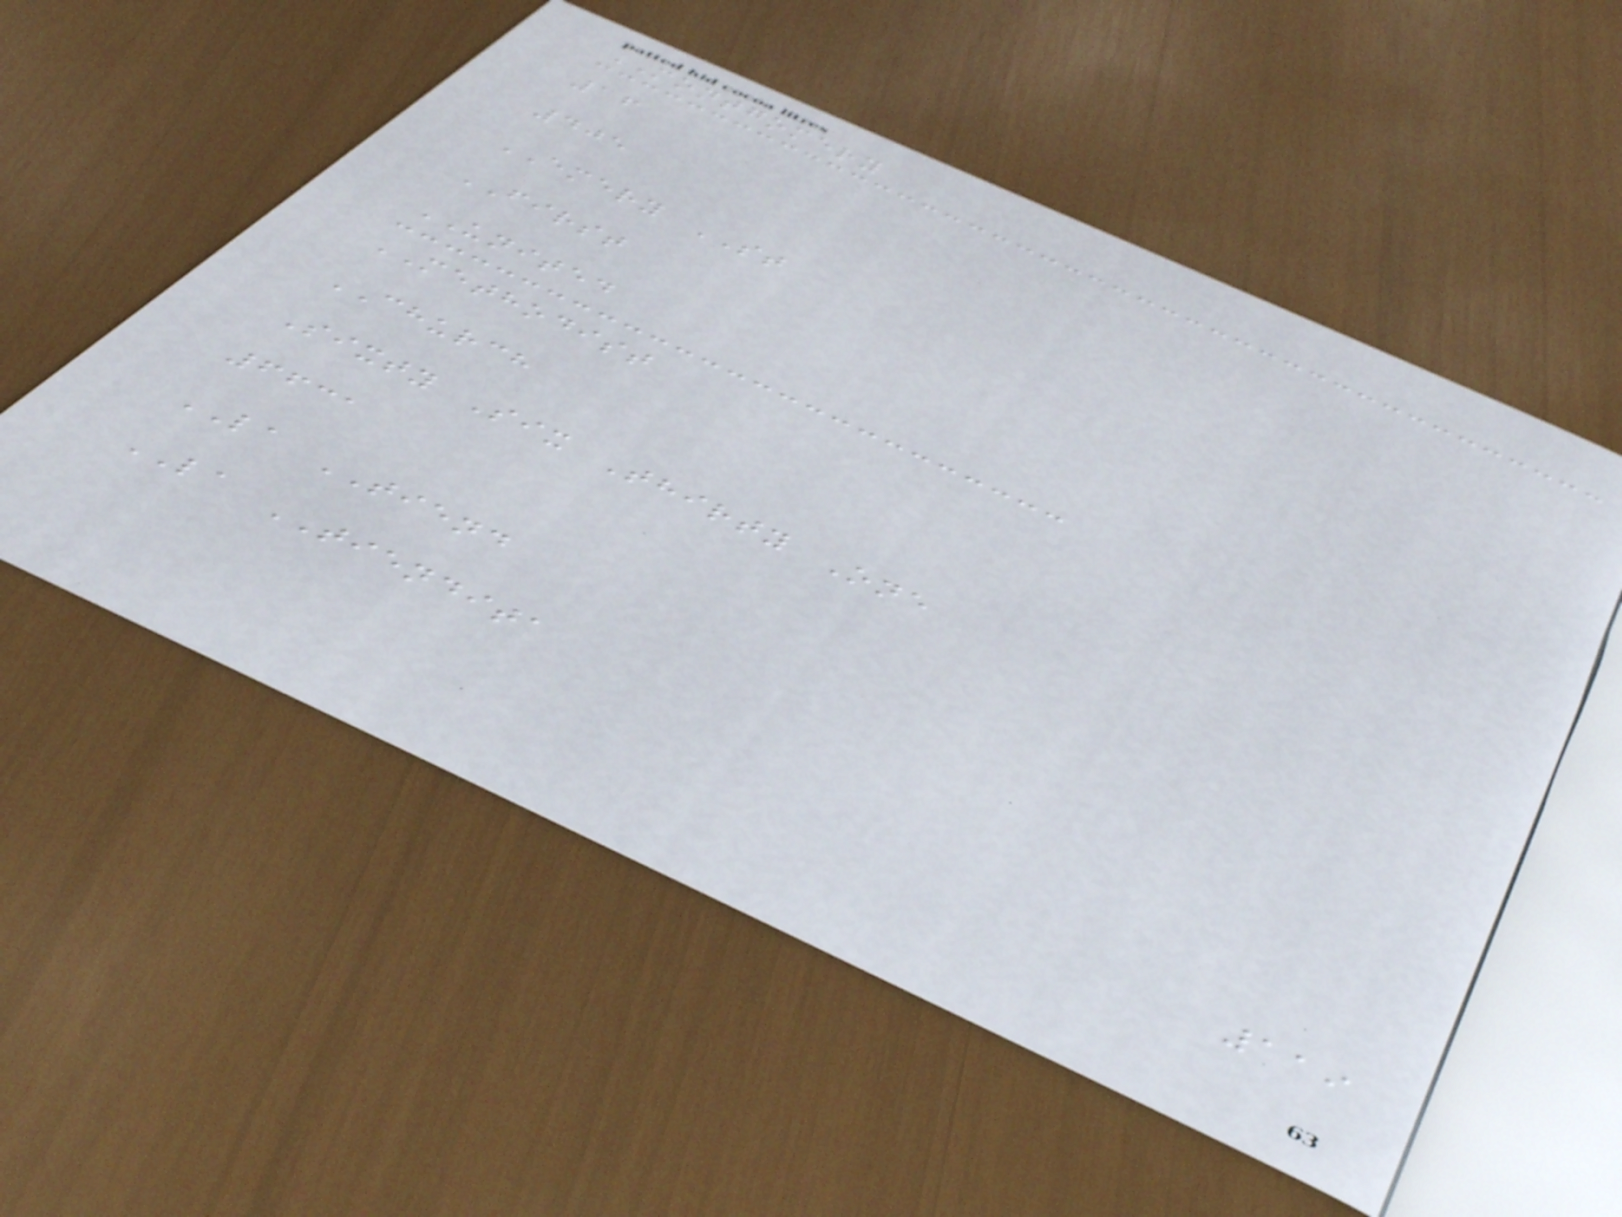MONTGOMERY
16
405
EMERY ST
FIRST
UNITED
METHODIST
CHURCH
Sixty Six Thirty One
6631
LA TIEND
LA TIENDITA
119
